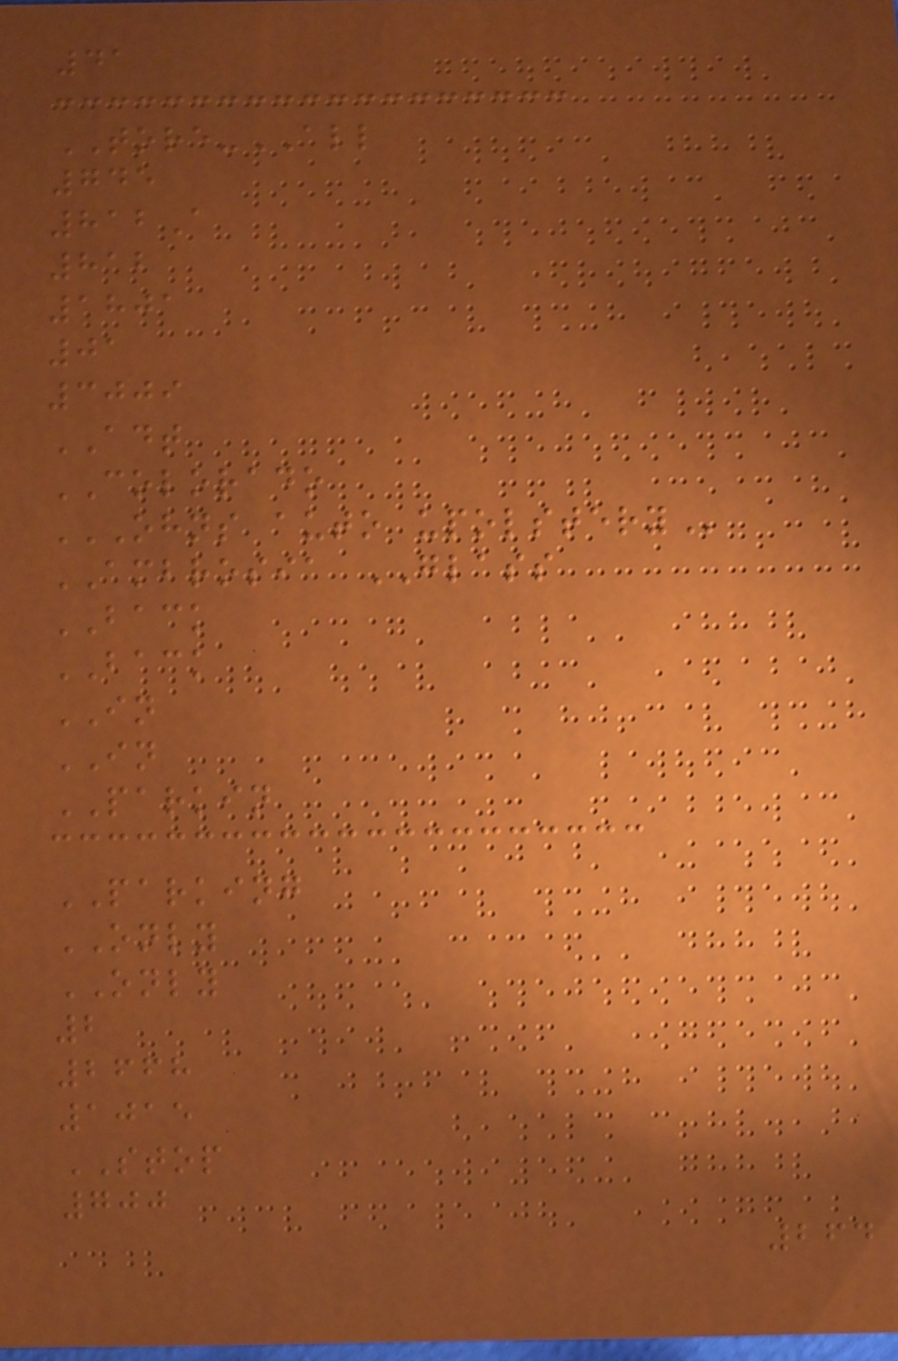41
TORE-ALL
745
812A
812
1801
01
3009
ADT
COLORADO
OHNS AUTO UPOLSTERY
AMBROSIA GLASS
BACK
BACK
IN
IN
PARKIN
PARKING
ONLY
ONLY
2
2668
1015
STOP
700
264
